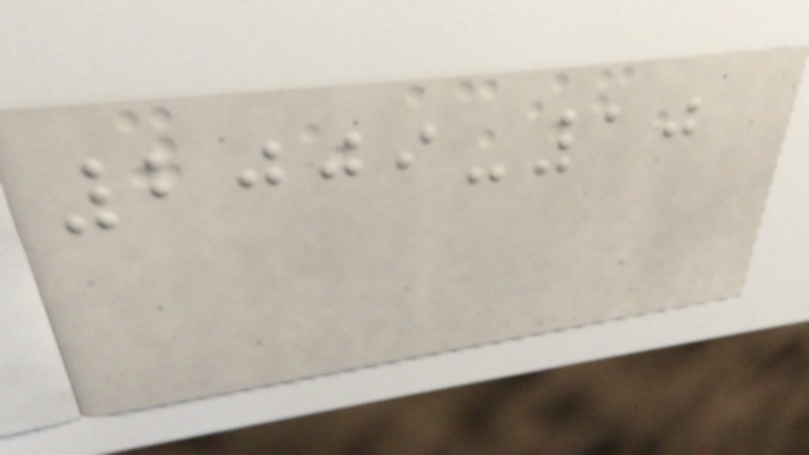2009-10
